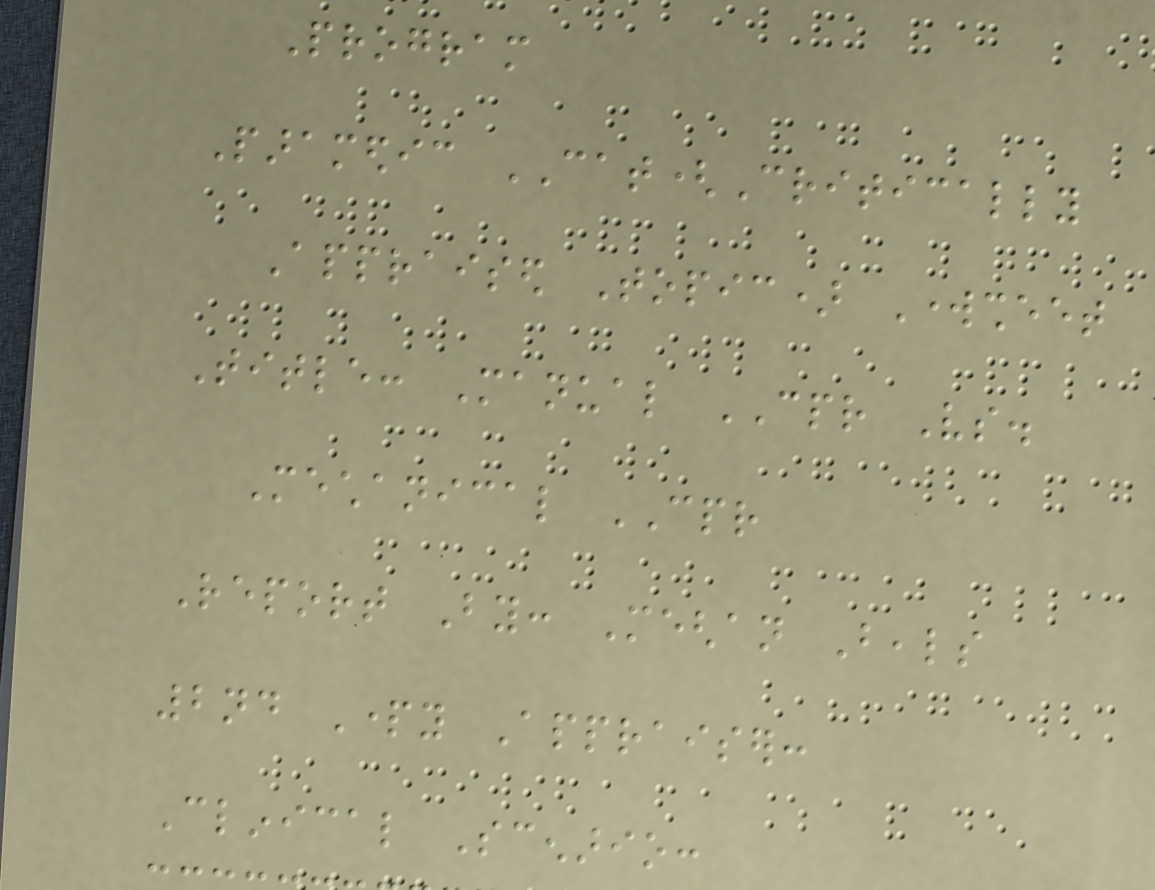Program
Paramedic CAT(Critically
Appraised Topic) Worksheet
Title: Manual CPR Vs.
Mechanical CPR
Report By: Meghan Beals
2nd Party Appraiser:
Clinical Scenario:
